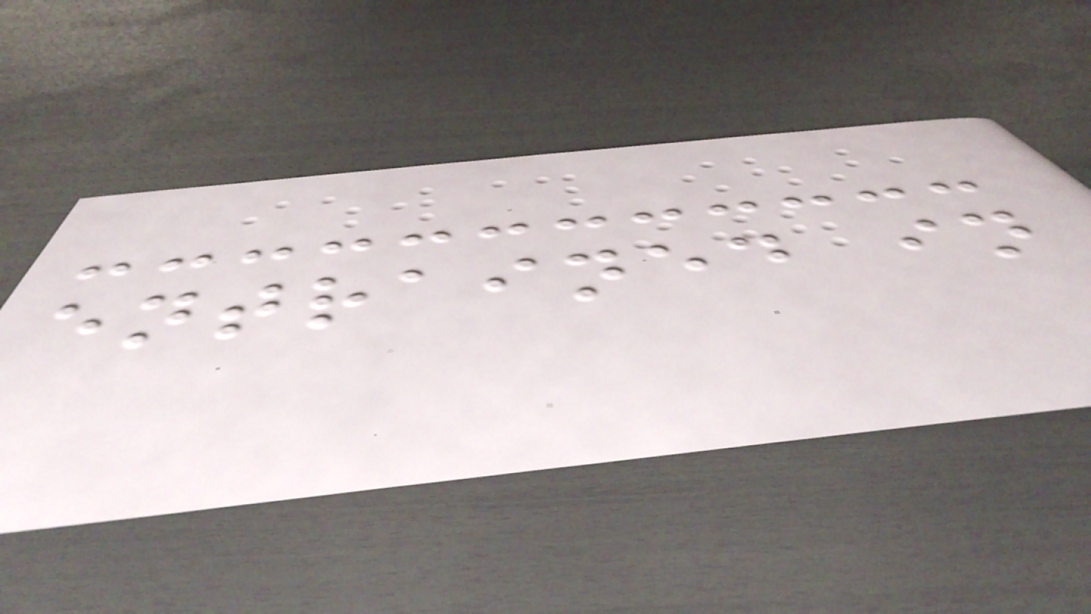entrained in
